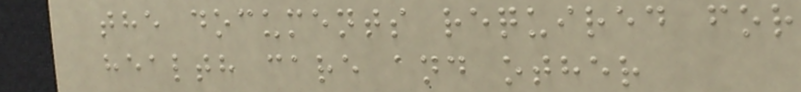the documents required for
health care and other
